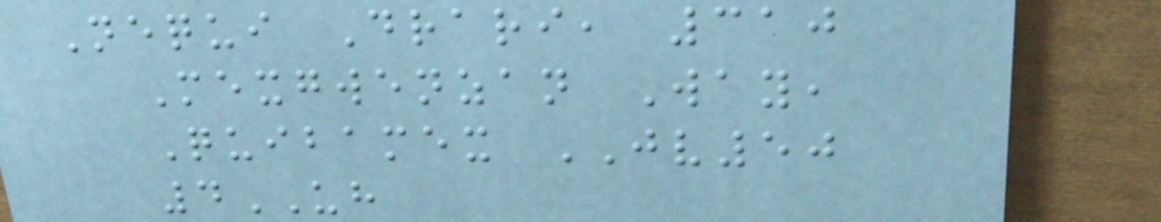Nequi Drari, 310
Mexgwenzan Way,
Quibamex JV50
4UH
